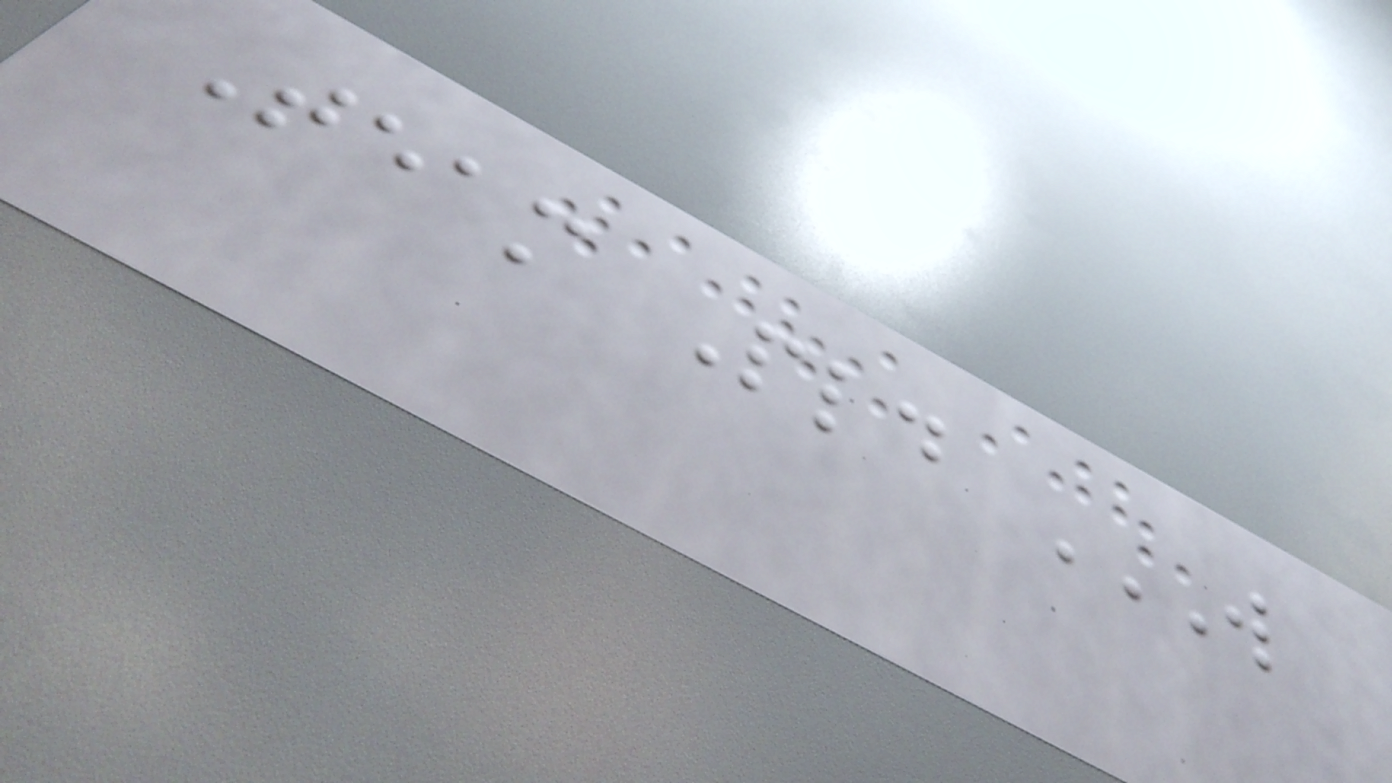Team Pld W
